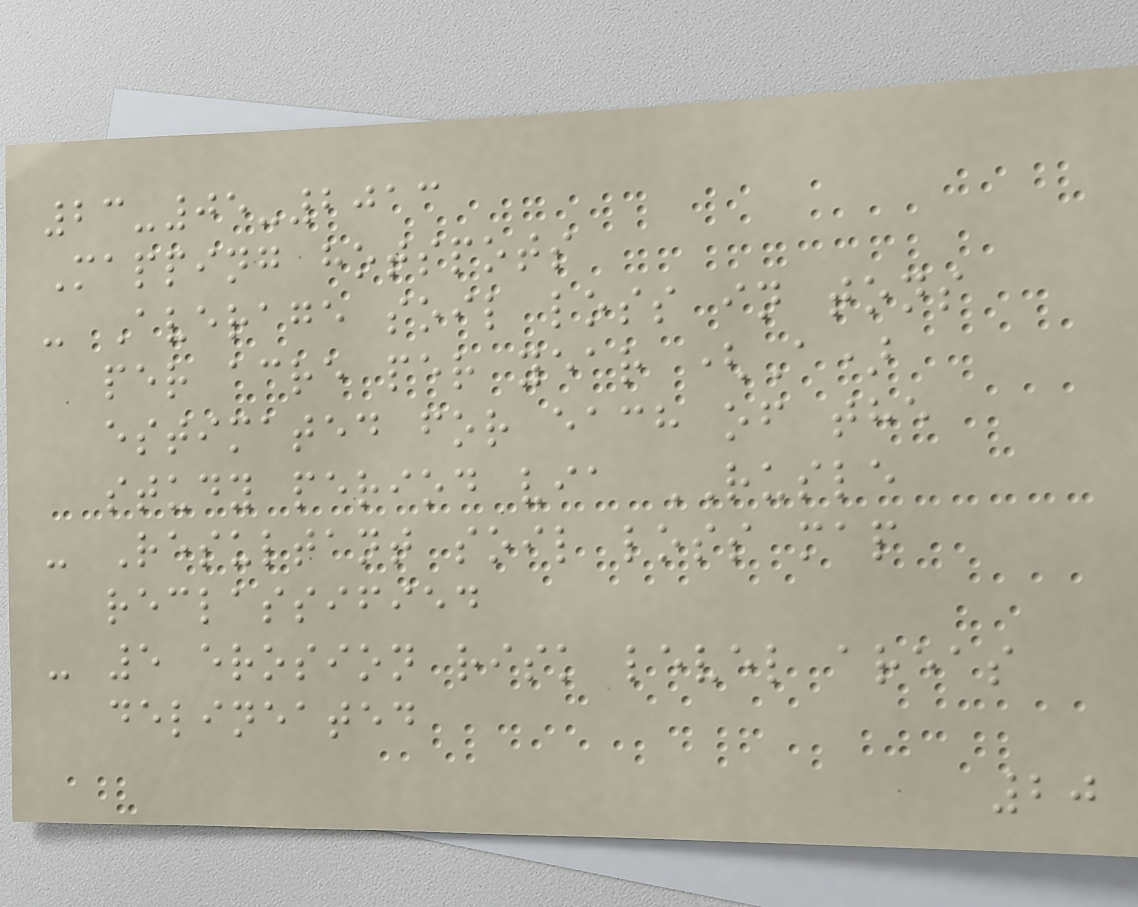23-05-2013
Mapping hotspots
- Average soil loss in tons
per acre per year (A)
estimated for each of the
study period via RUSLE
- Resultant soil loss map
reclassified
- 5 erosion risk level areas
delineated
20
